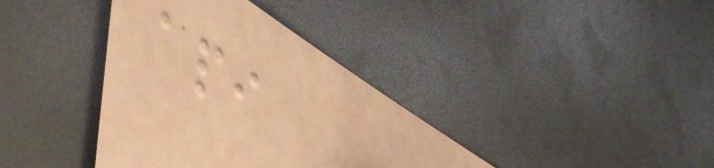api
